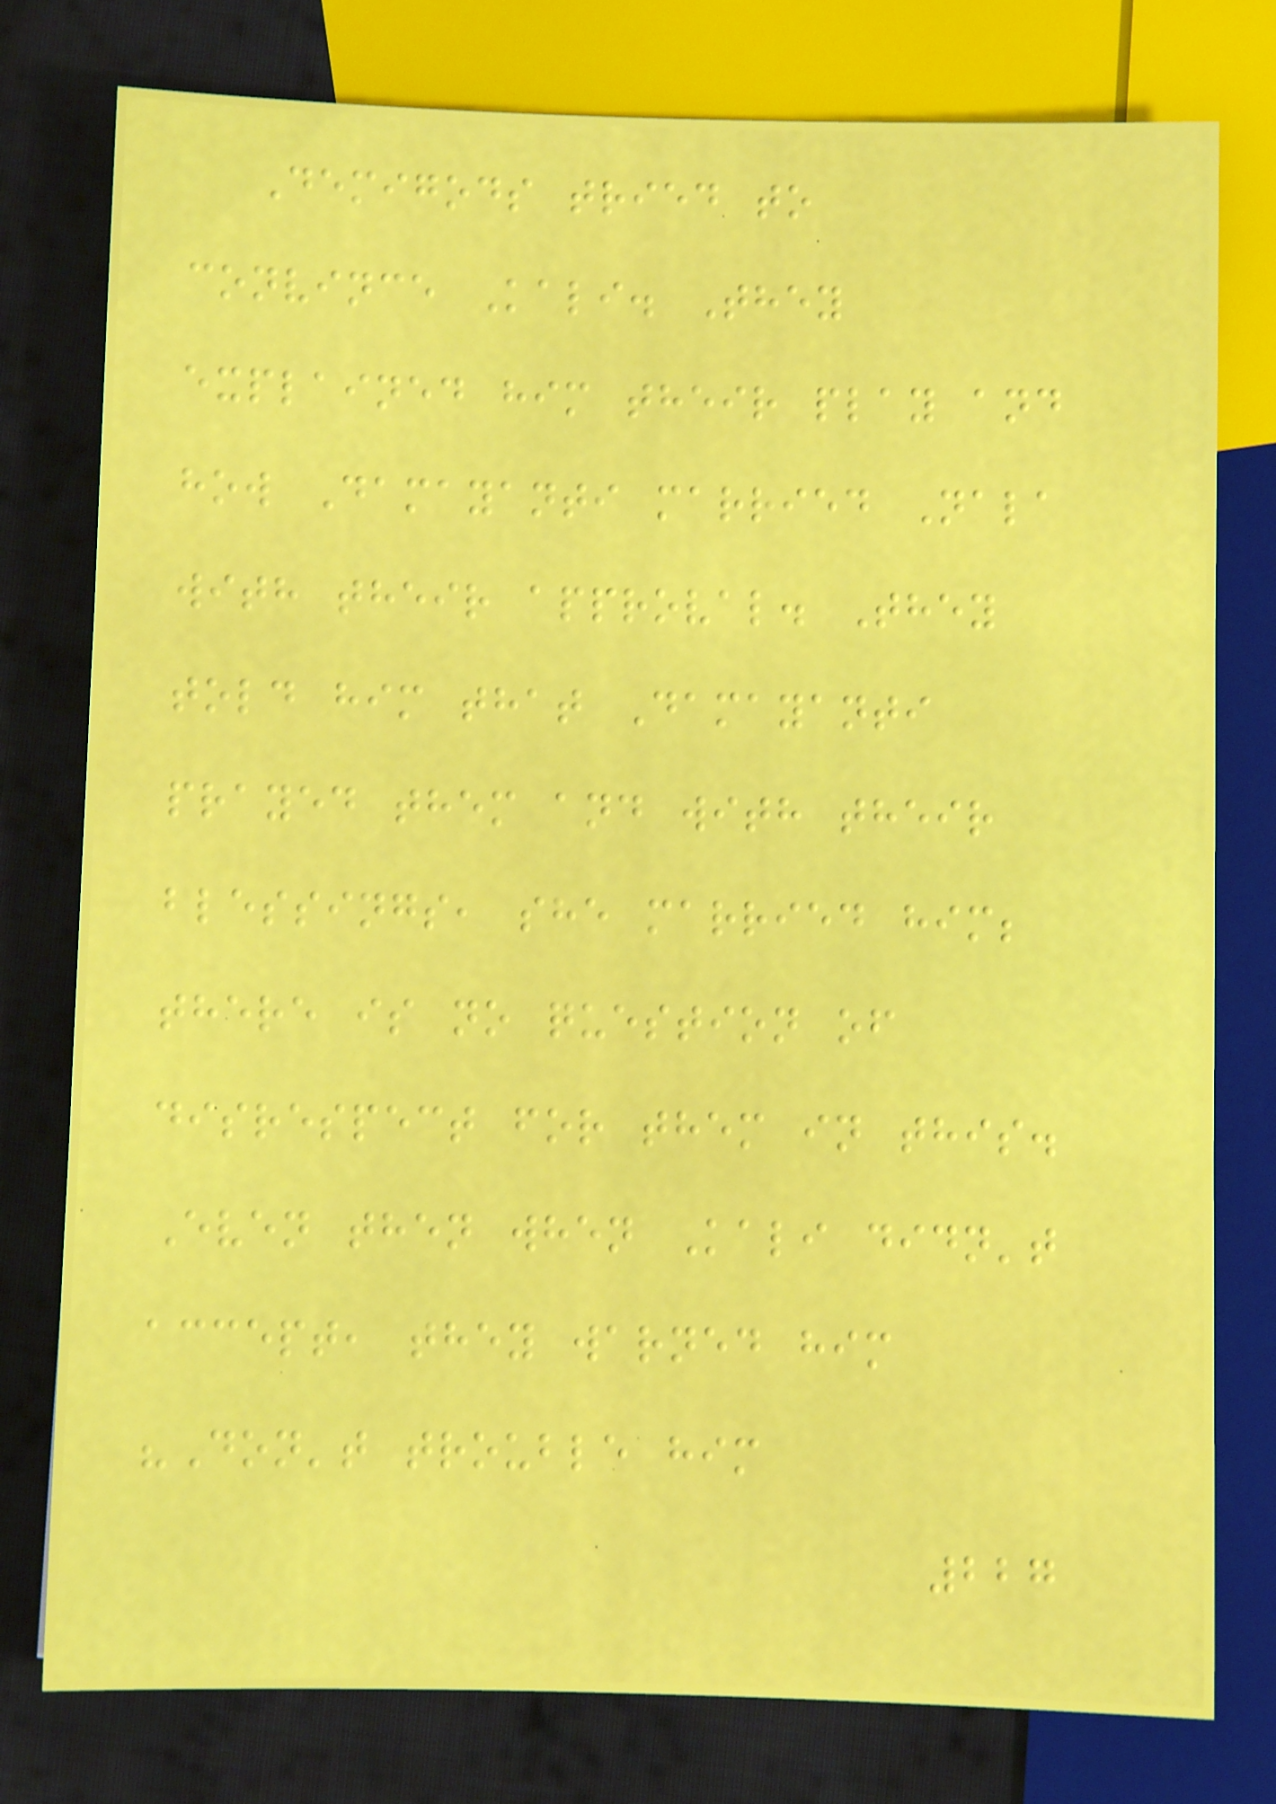Demigods tried to
convince Kali. They
explained him their play and
how Damayanti married Nala
with their approval. They
told him that Damayanti
prayed them and with their
blessings, she married him;
there is no question of
disrespect for them in this.
Even then when Kali didn't
accept, they warned him
"Don't trouble him
227
